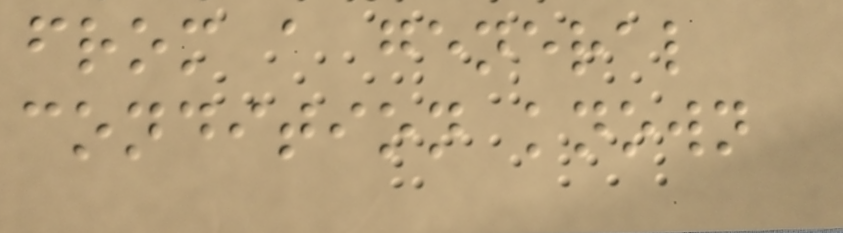from a general
condition known
